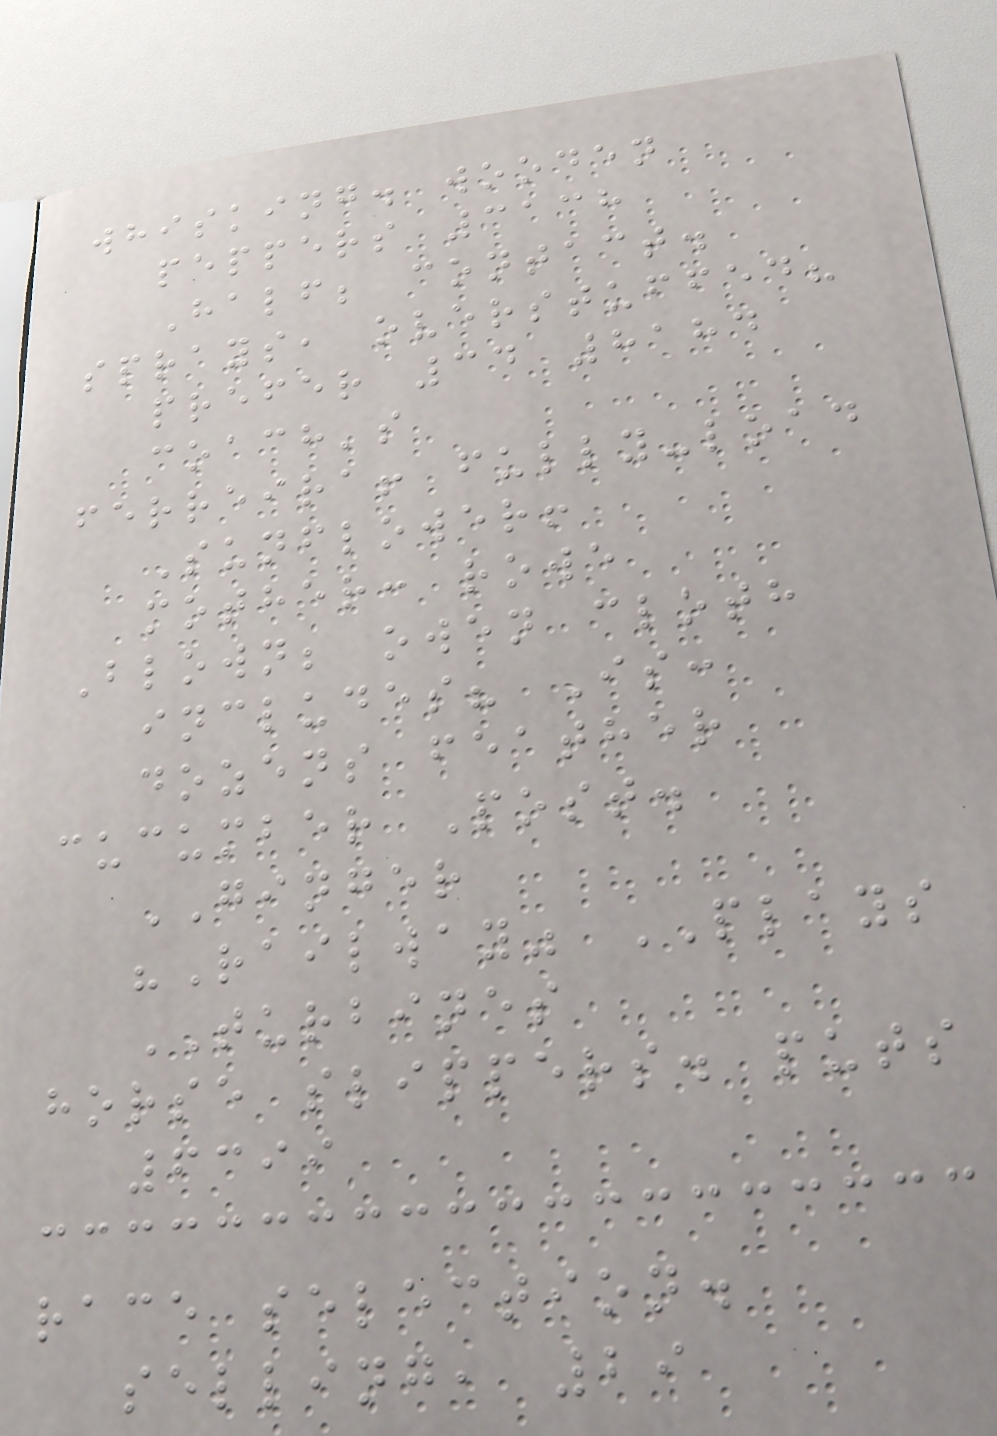whisking. wooden
peppers 3138
Half; contact.
sprays, overstuffed?
prefer 34 8184
coach's
ferreira! fully-load
Sunflower!
mother: rowe
Blown; owen cloth
includes? Is:
dozens feather
cucumber Post.
GINGER
"Railway" PLAYS
TURBINES
horse slippers. puts
6399
race selection.
selling, 29
